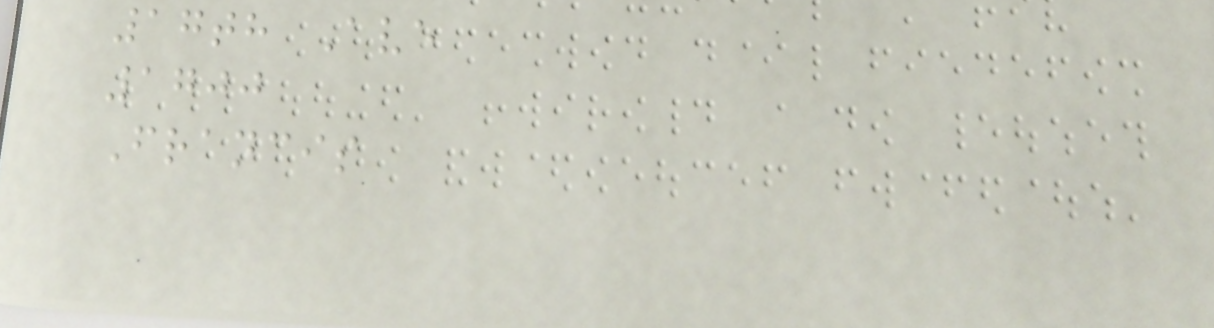17th Ave
1700
Francis
